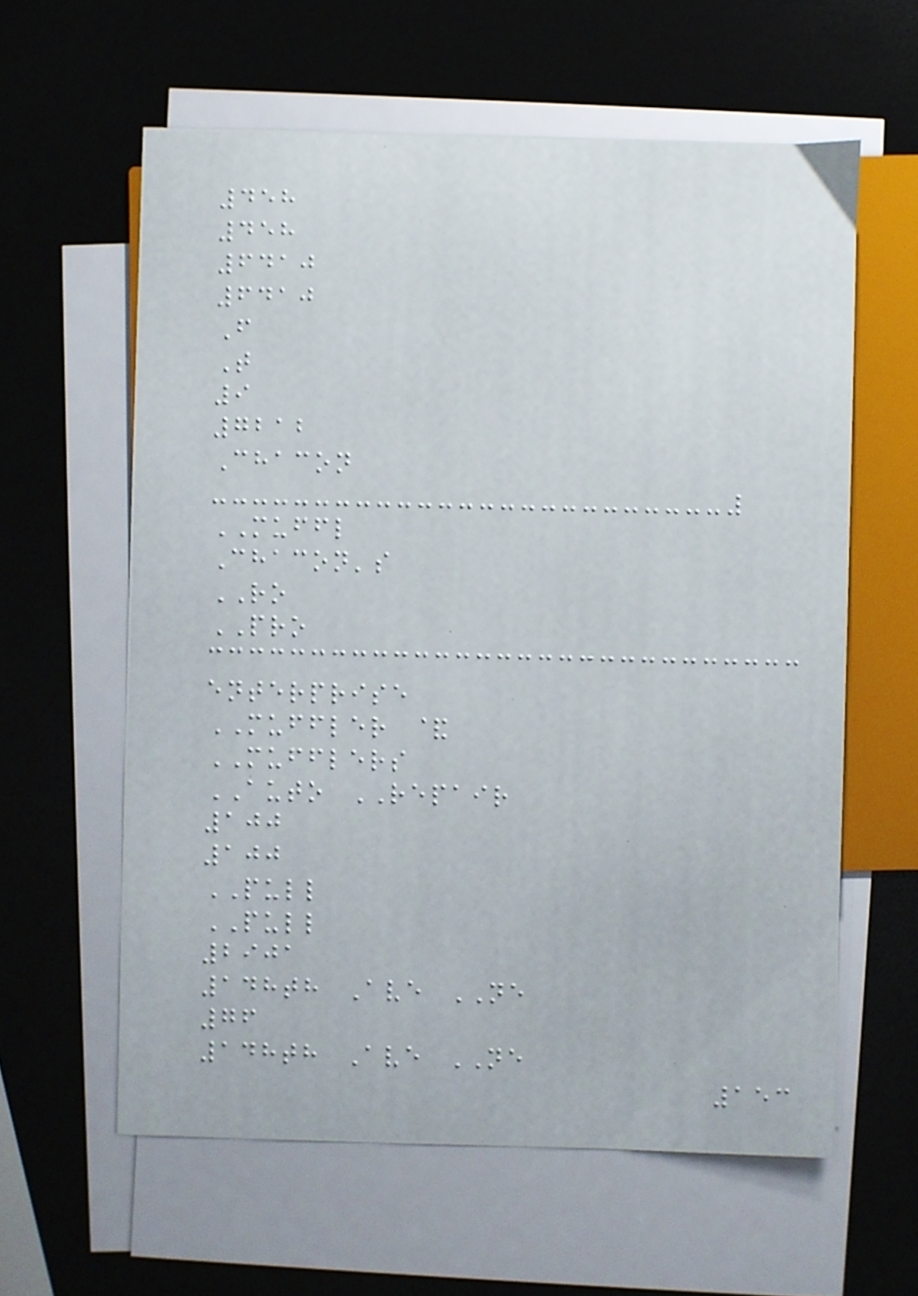458
458
6410
6410
F
T
9
7212
Chacon
MUFFL
Chacon's
RO
PRO
enterprise
MUFFLER &
MUFFLERS
AUTO REPAIR
100
100
PULL
PULL
2901
148th Ave NE
76
148th Ave NE
153
